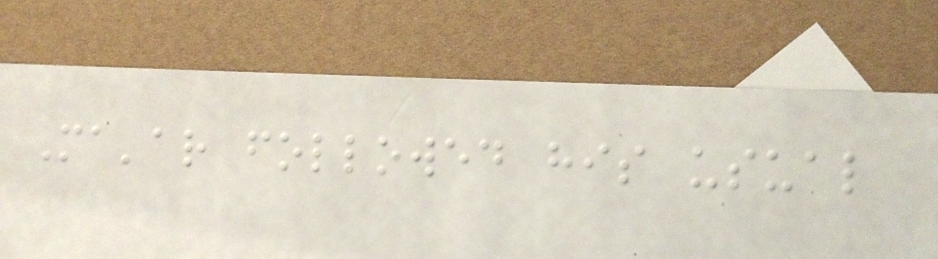Ma'ar followed his usual
